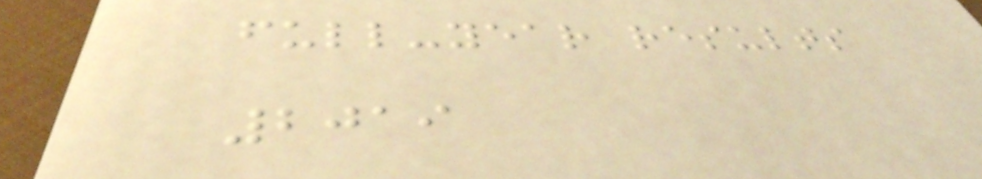full-year results
2019
